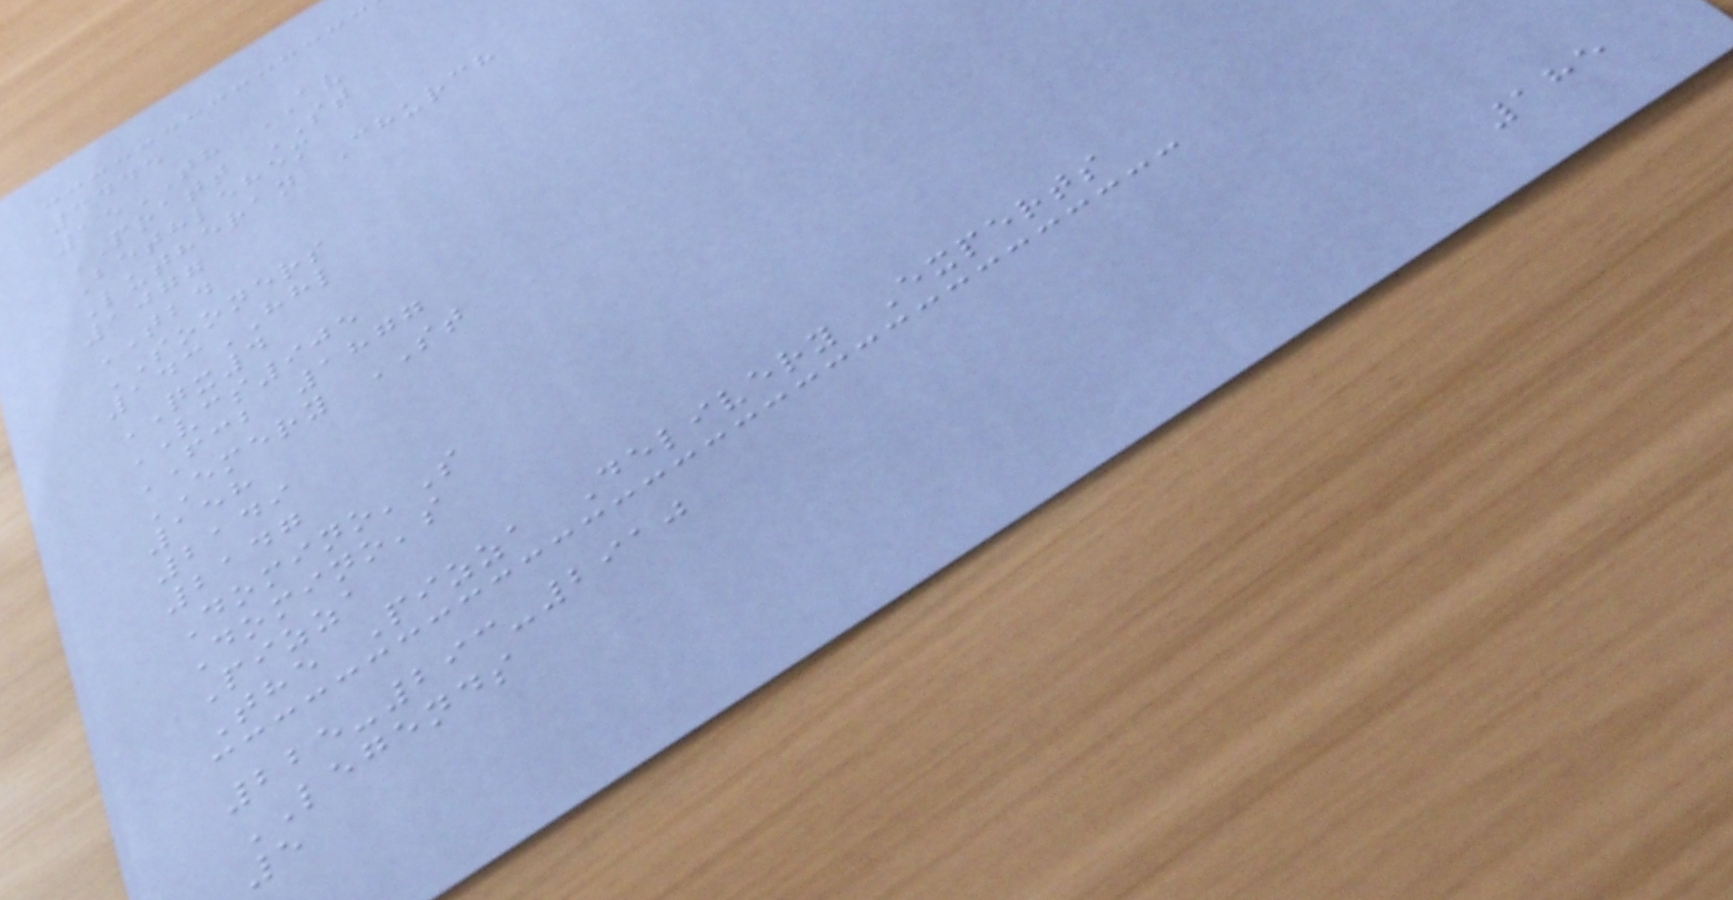3445
15TH AV
PRATT ST
Bethlehem
Lutheran Church
1077
TBD
SOONERS
143HHL
QX4
VCS905
FCB 1877
EMERY ST
158
2149
2147
Domino'S
Domino's
Pizza
The Pizza Delivery Experts
225-293-2910
LEGENDS
5
185
